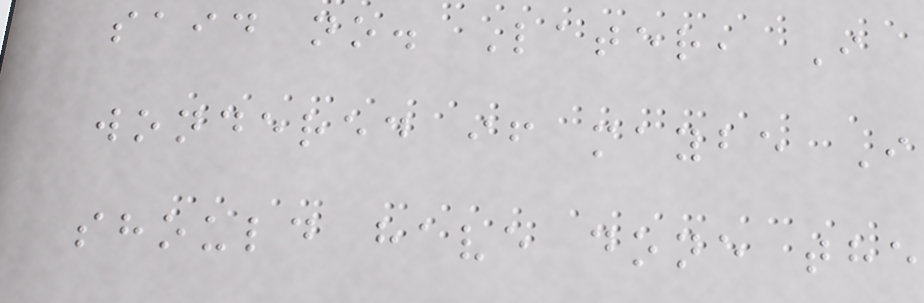said no. Later, I
wondered if maybe I
should have done the
